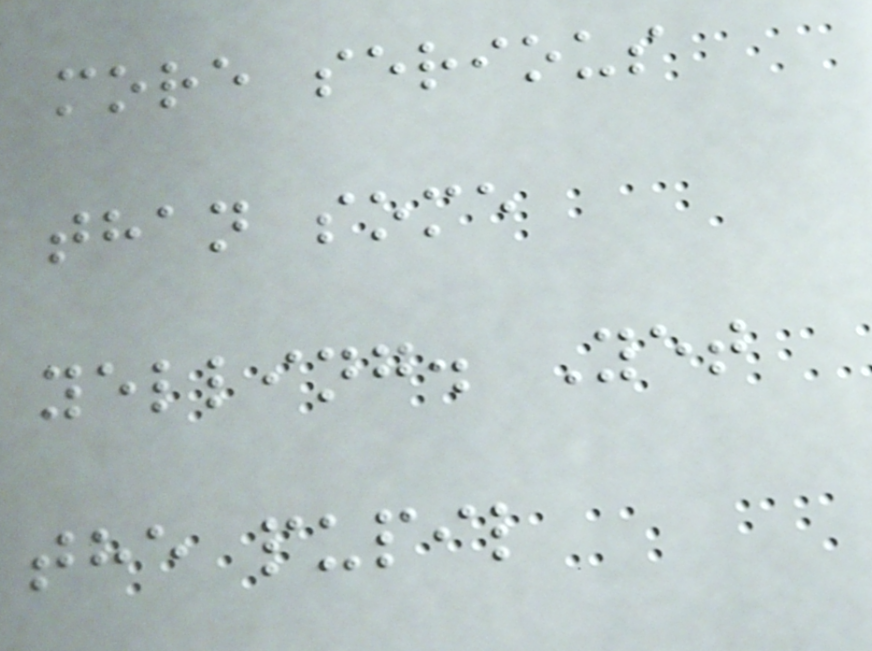more serious
than some
yelling. Yet
the pupil
